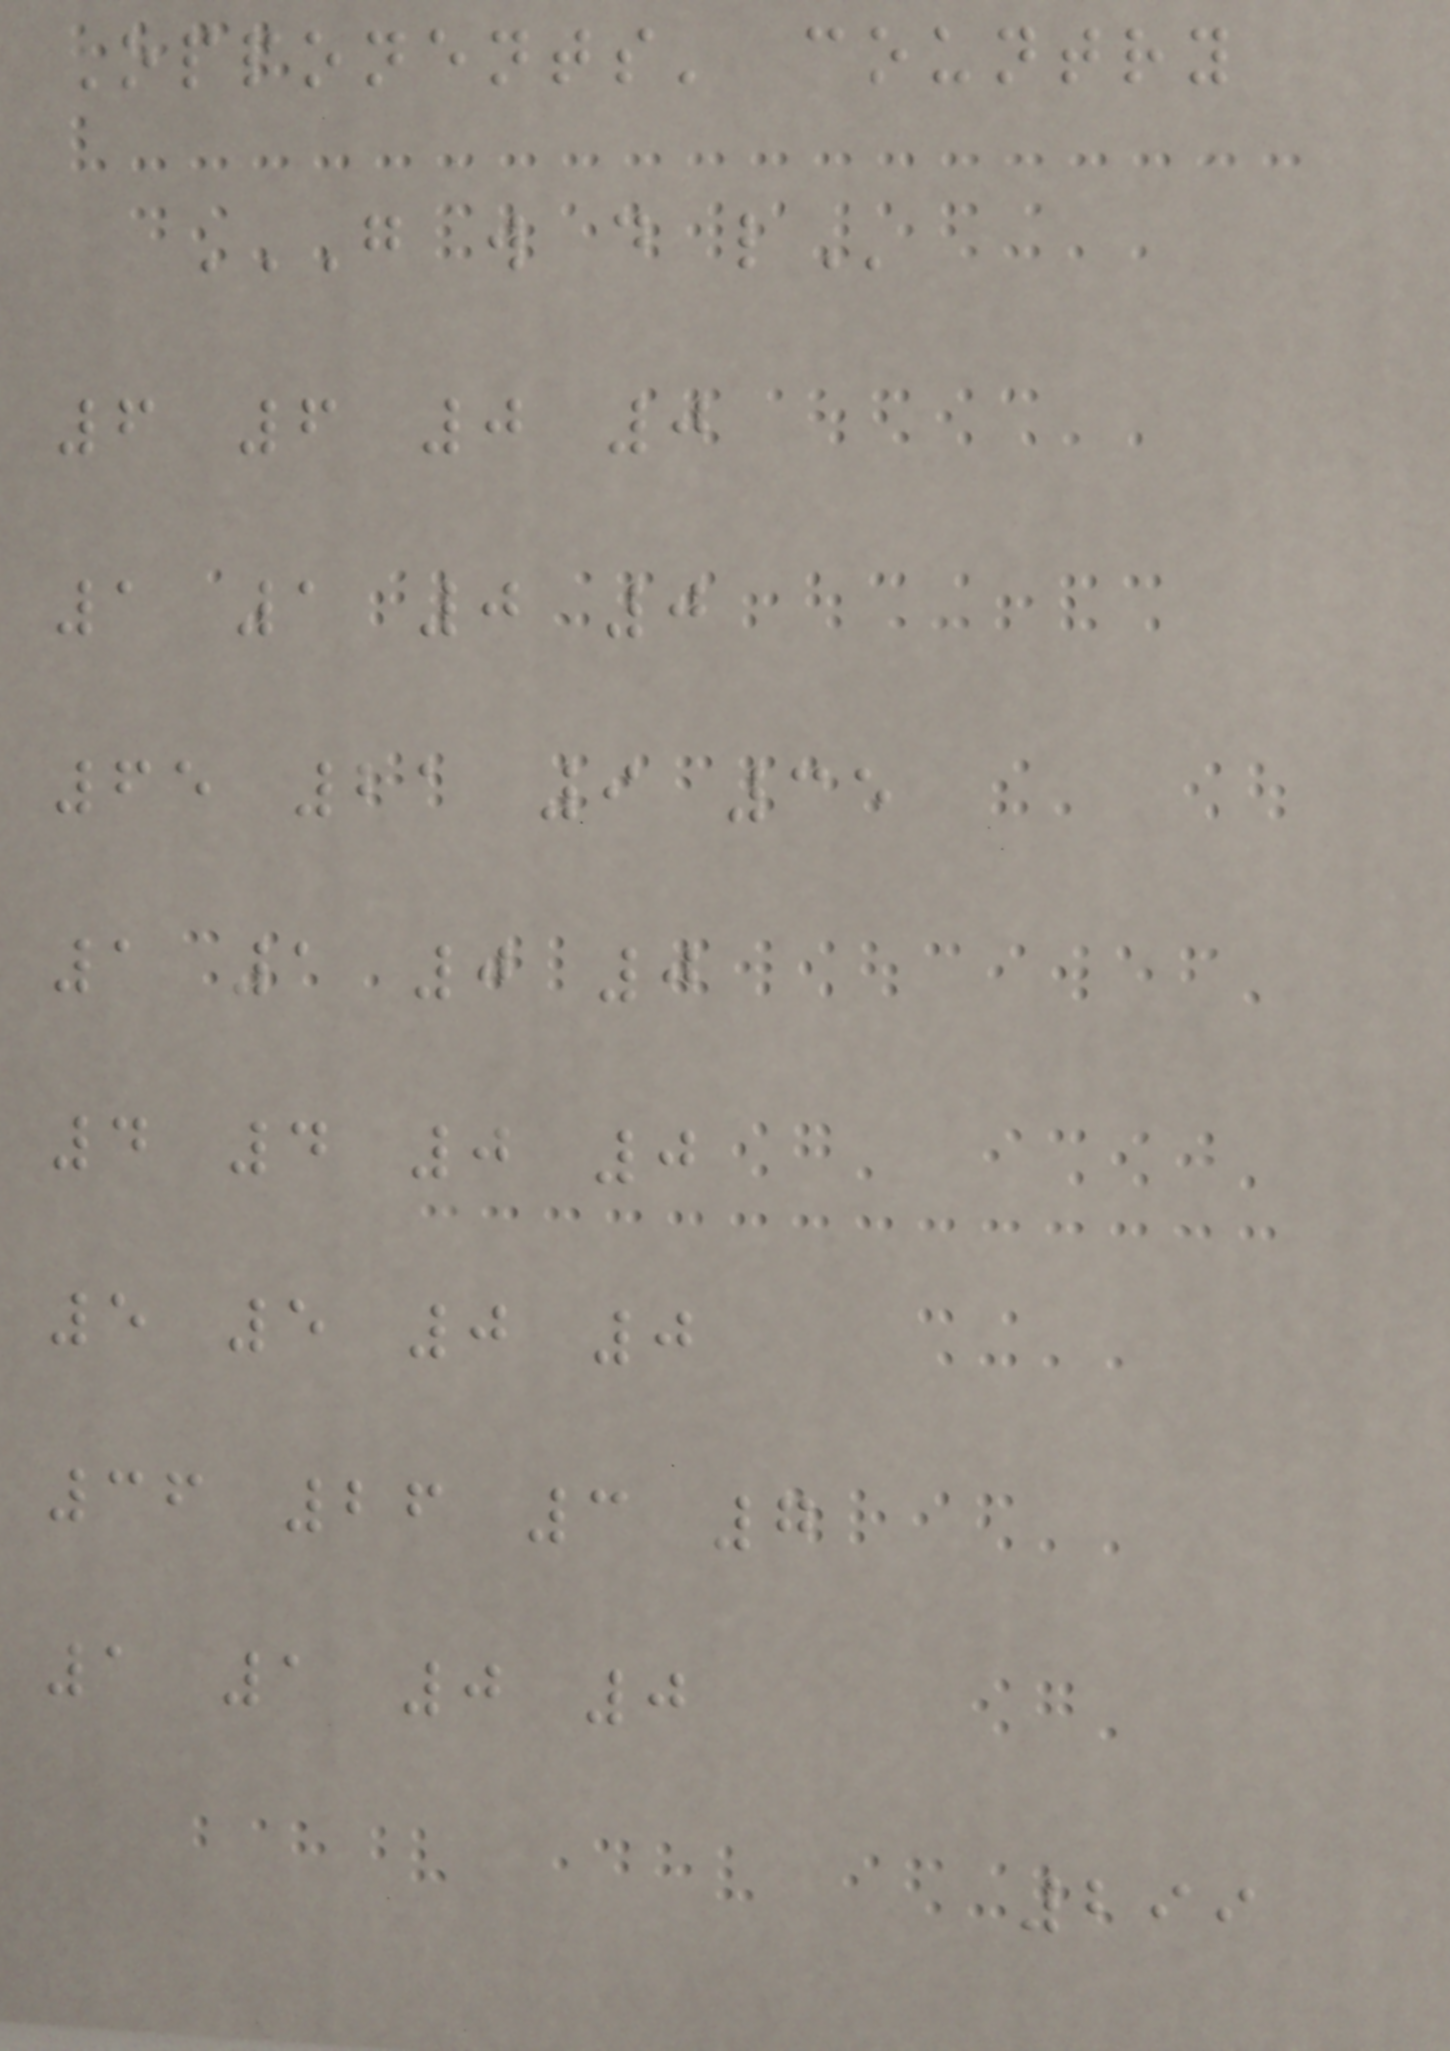Opponents' country
G W D L
6 6 0 0
1 1 0 0
65 21 9 35
1 1 0 0
4 4 0 0
5 5 0 0
36 26 3 7
1 1 0 0
299
